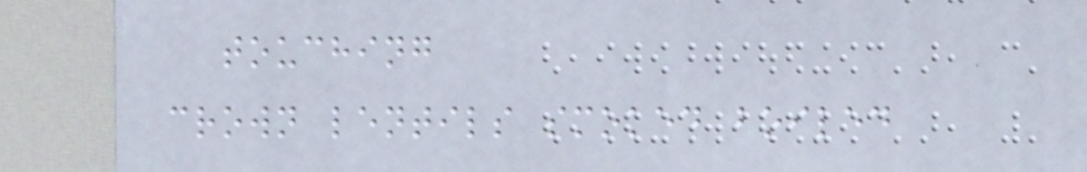touching
crown lentils smoked boiled
